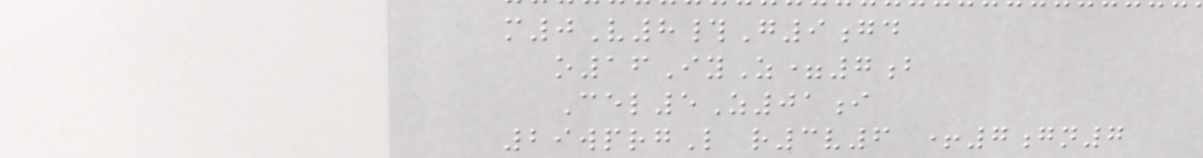m0V8#G9gd
o16IyZ=7b
Cel5Z01i
29wprgL r3v6 +7gn7
